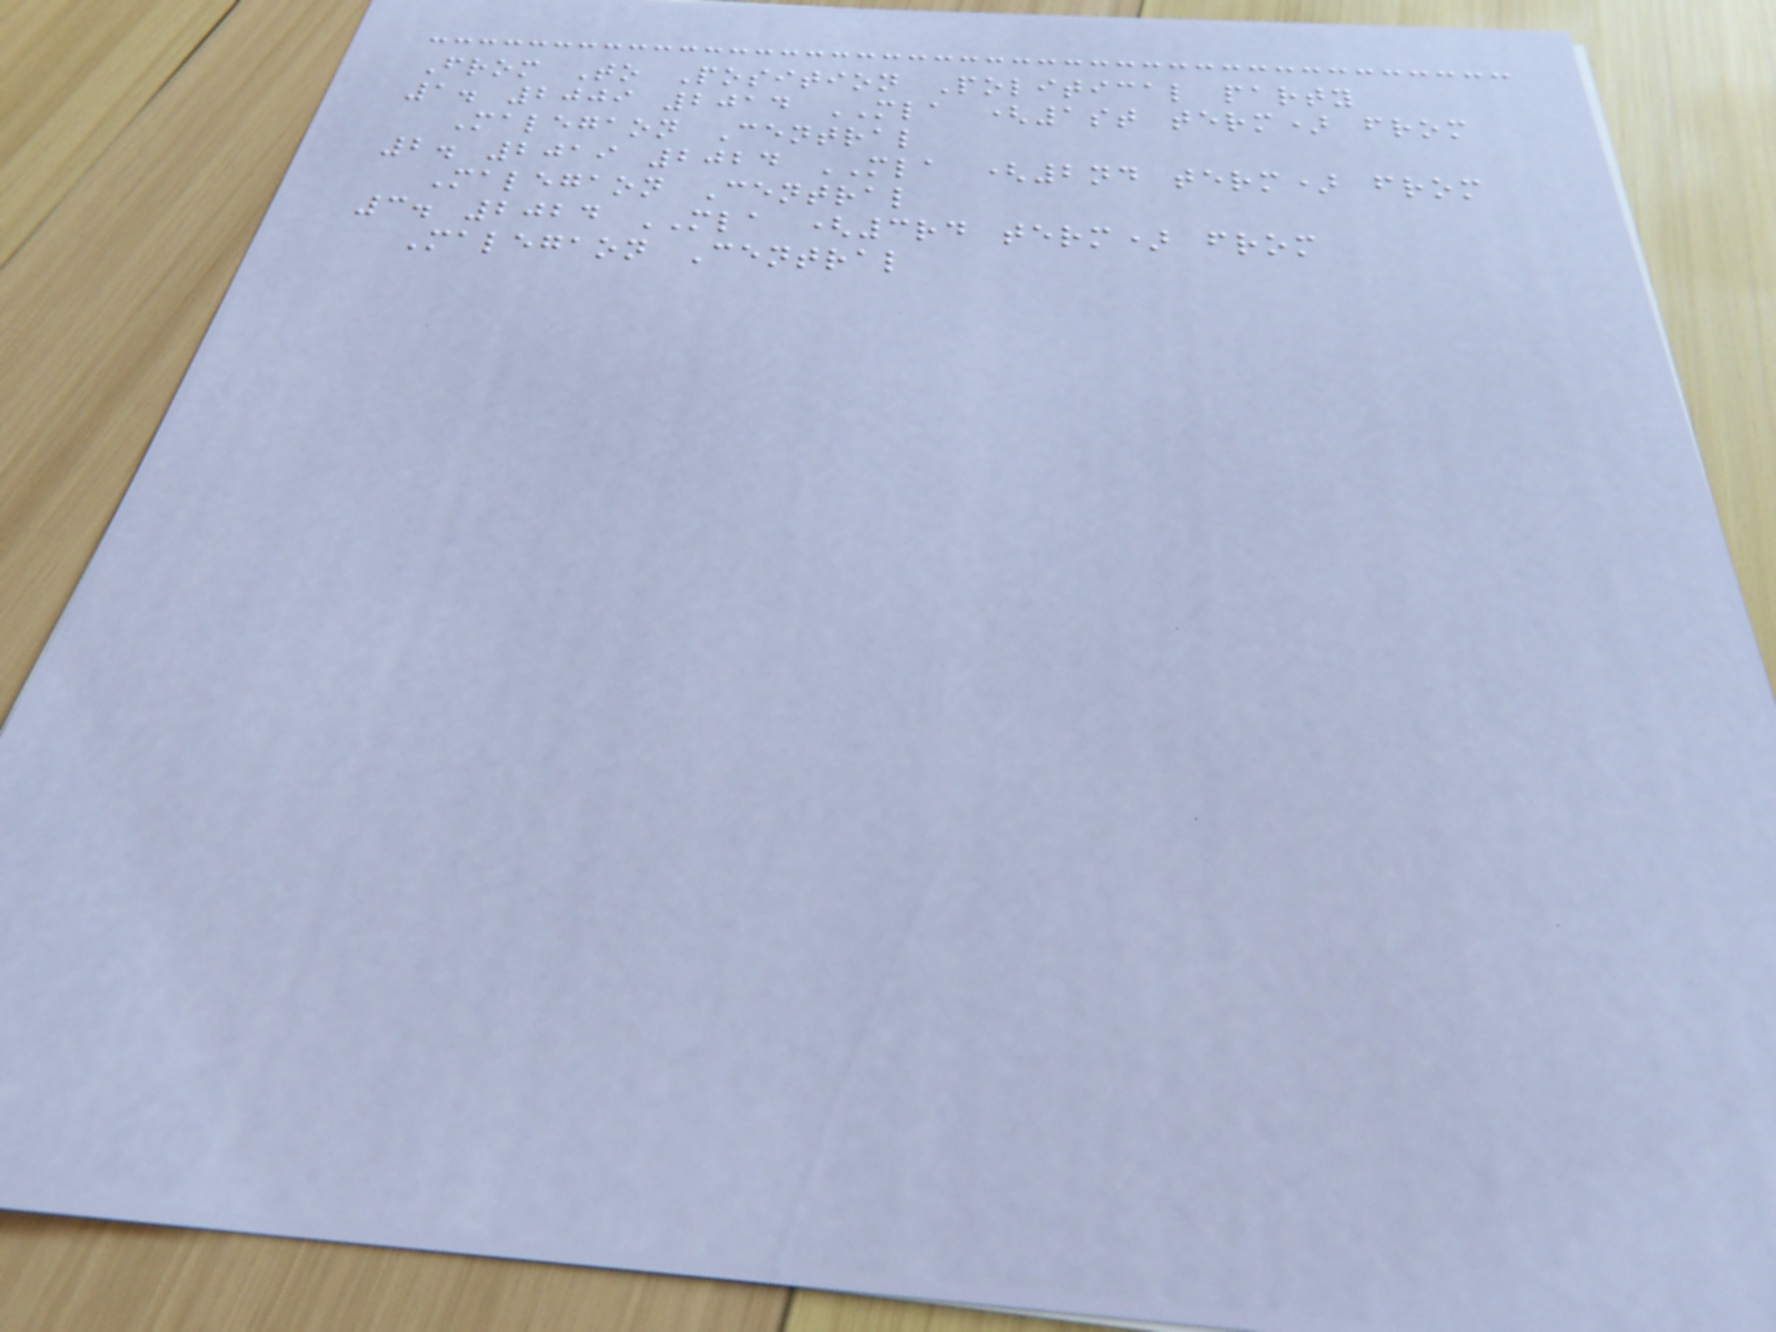From To Position Political party
1. 2009 2014 MLA (1st term) from
Malegaon Central
2. 2019 2024 MLA (2nd term) from
Malegaon Central
3. 2024 MLA (3rd term) from
Malegaon Central
